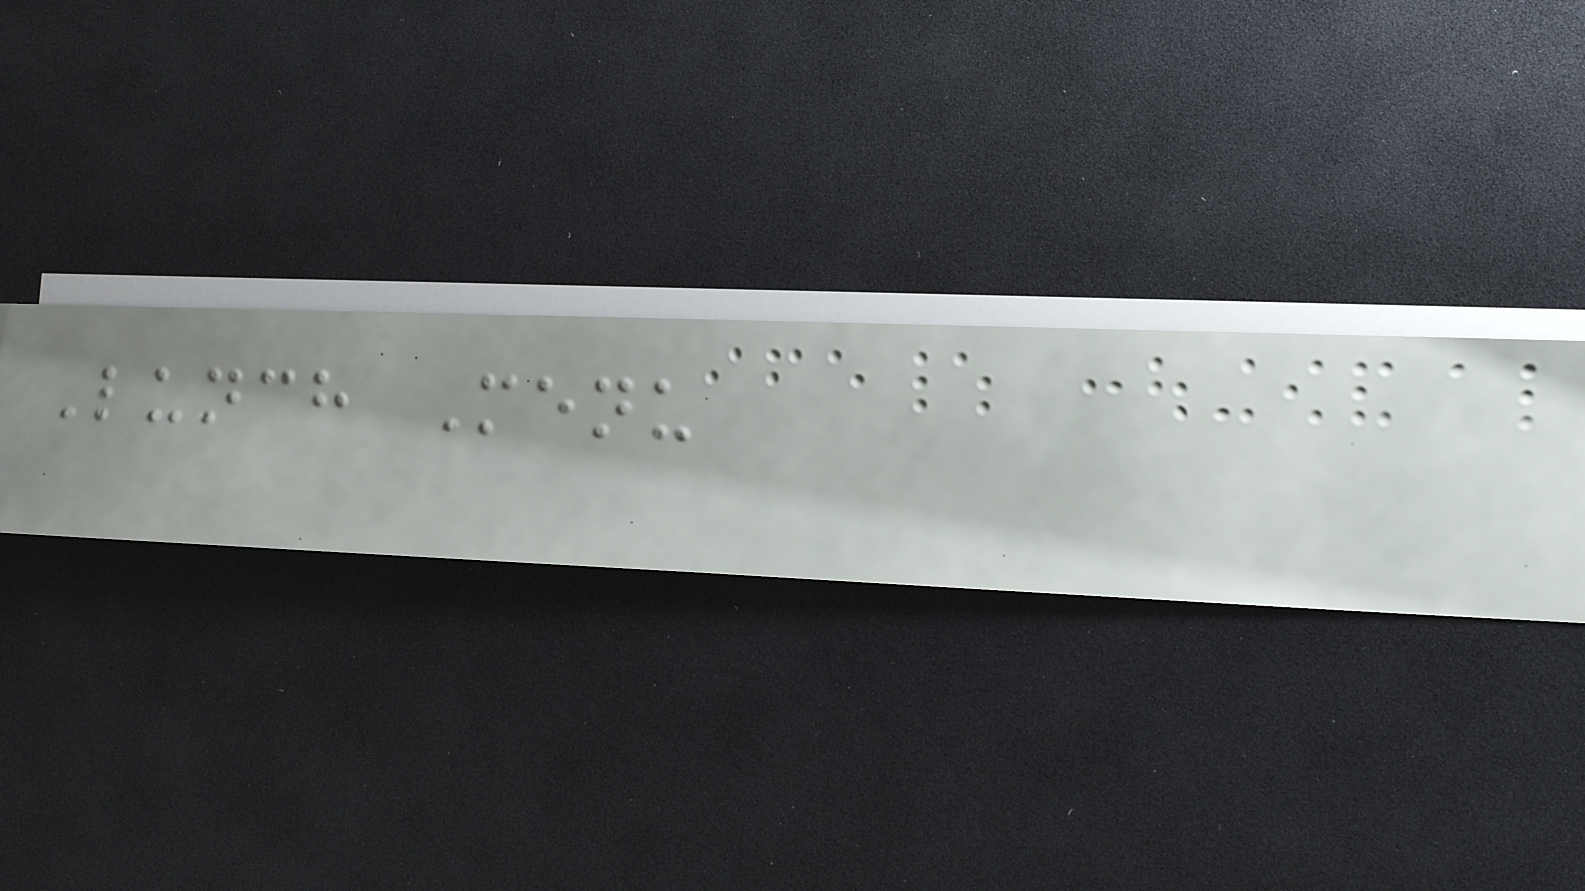Lunch Menu
